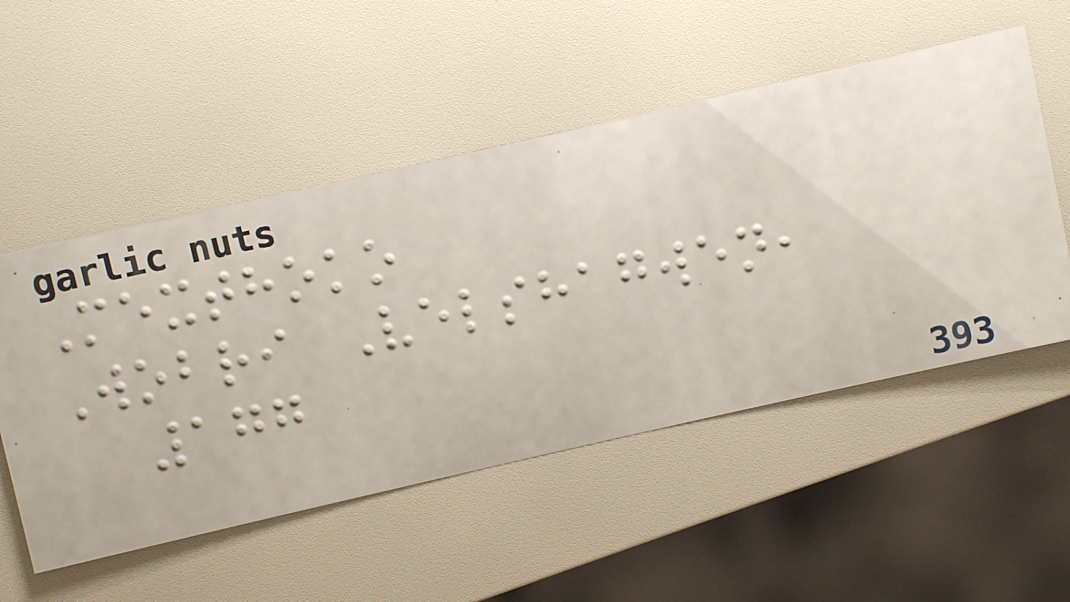Mexthoko
Wobri Velshagwen,
177
